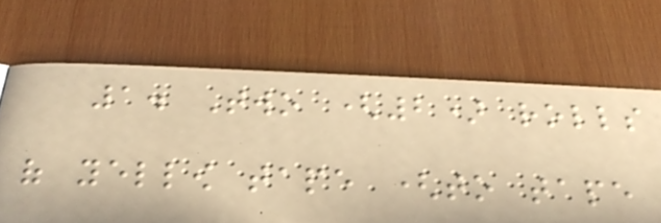1. Two (2) rolls
of yellow tape (to tape
